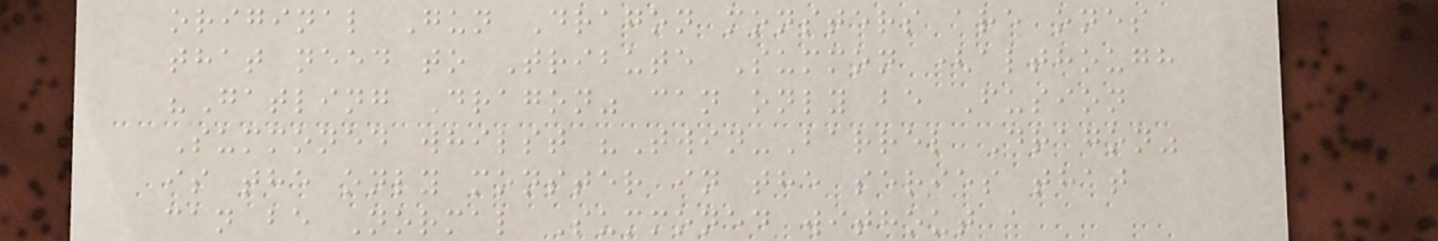original Gun Dragon monsters are ones
that need to Tribute Summon (although
"Gatling Dragon" can only be Fusion
Summoned whilst "Twin-Barrel Dragon"
is the only monster in the series that
can be Normal Summoned without a
